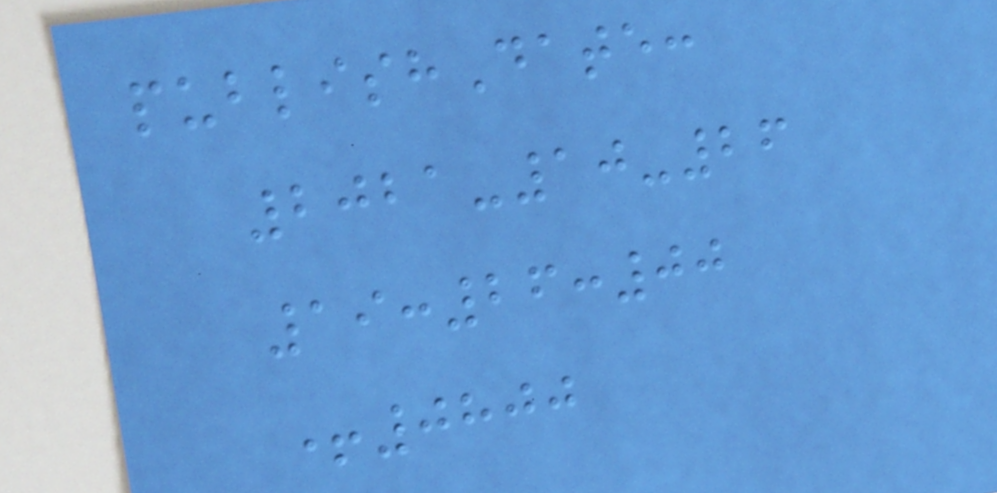publishDate:
2021-10-26
19:26:00
+0800
